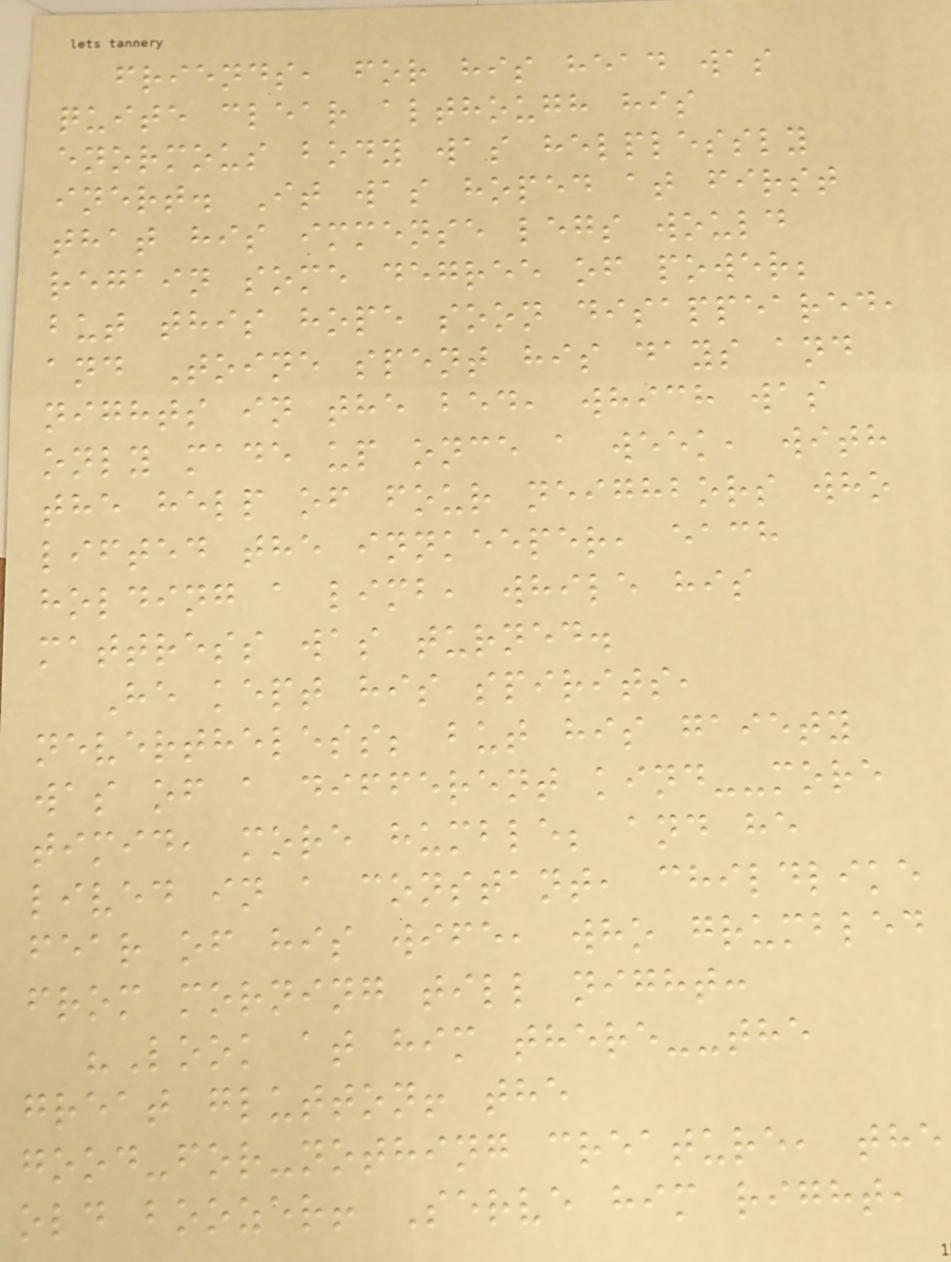friends, for his head was
quite clear although his
enormous body was helplessly
inert. It was hoped at first
that his immense legs would
regain some degree of power;
but this hope soon disappeared,
and Toine spent his days and
nights in the bed, which was
only made up once a week, with
the help of four neighbors who
lifted the innkeeper, each
holding a limb, while his
mattress was turned.
He kept his spirits,
nevertheless; but his gaiety
was of a different kind--more
timid, more humble; and he
lived in a constant, childlike
fear of his wife, who grumbled
from morning till night:
"Look at him there--the
great glutton! the
good-for-nothing creature, the
old boozer! Serve him right,
